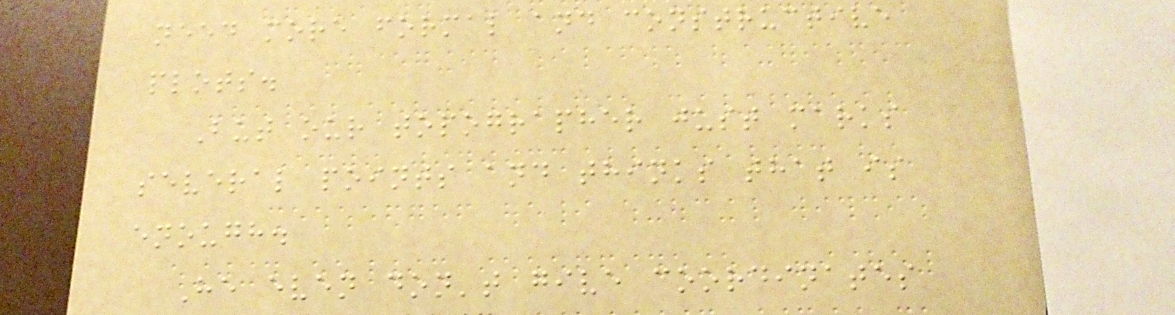need more formal and constructive
plots.
But our topographer just marks
several points and thinks that is
enough.
He even don't give coordinates
